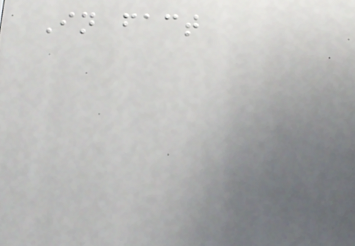In fact
